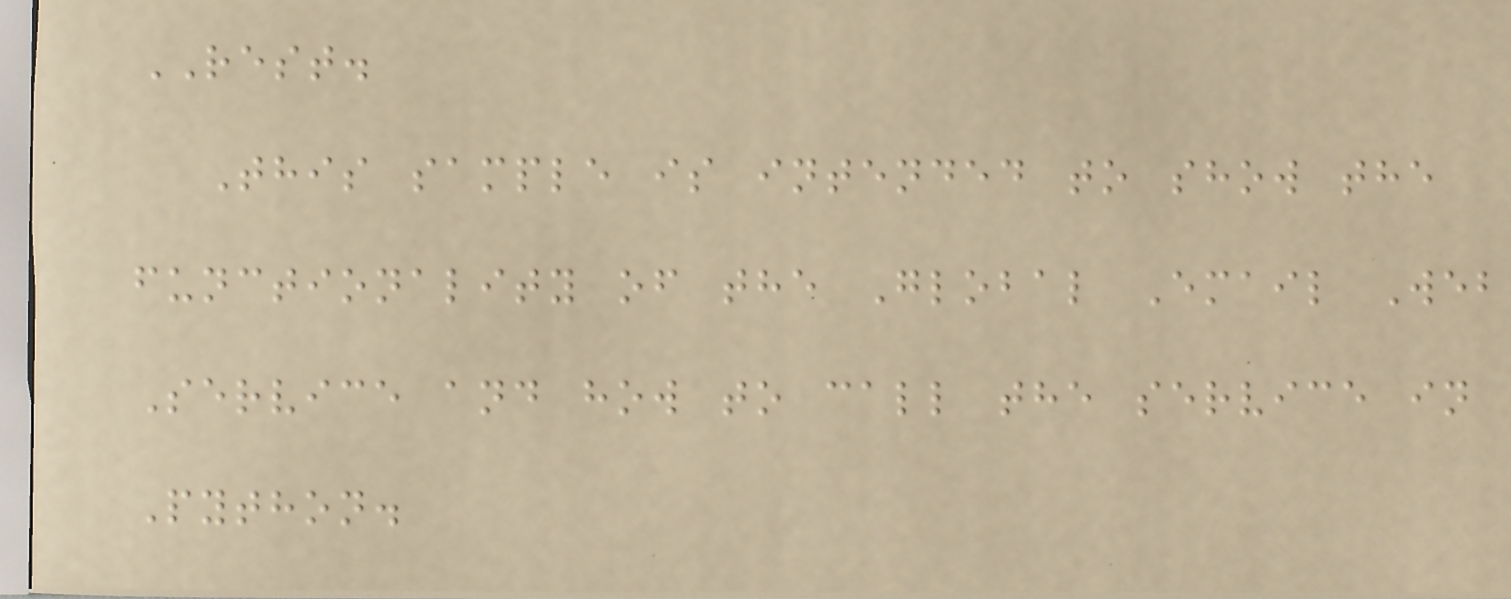REST.
This sample is intended to show the
functionality of the Global Email Web
Service and how to call the service in
Python.
